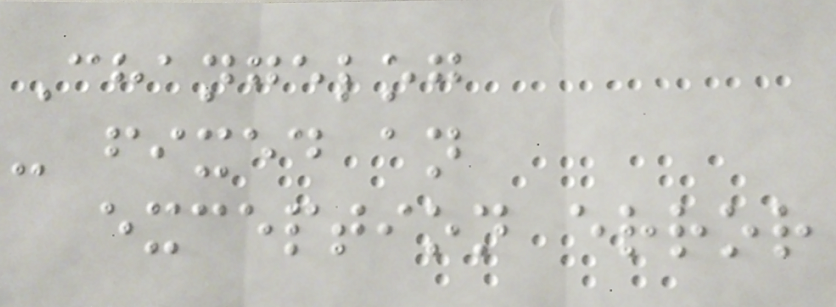Changelog
- fixed an
exception error
